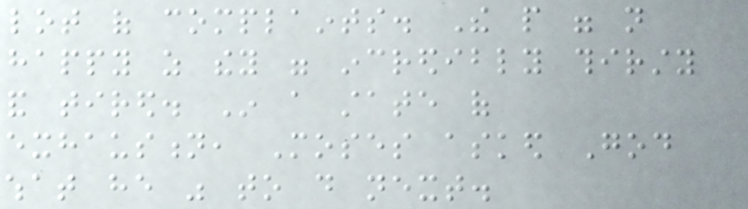lot of complaints. The people were not
happy as they were incredibly thirsty
and tired. In a state of
exhaustion, Moses asked God
what he was to do next.
